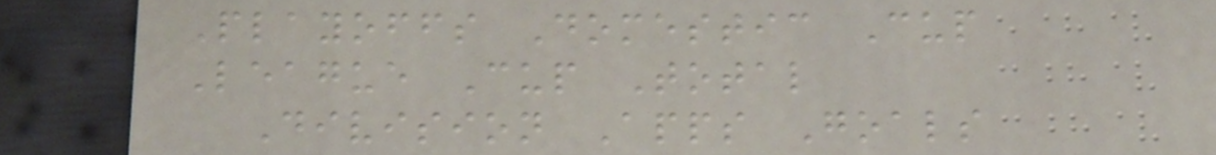Playoffs Domestic Cup
League Cup Total
Division Apps Goals
